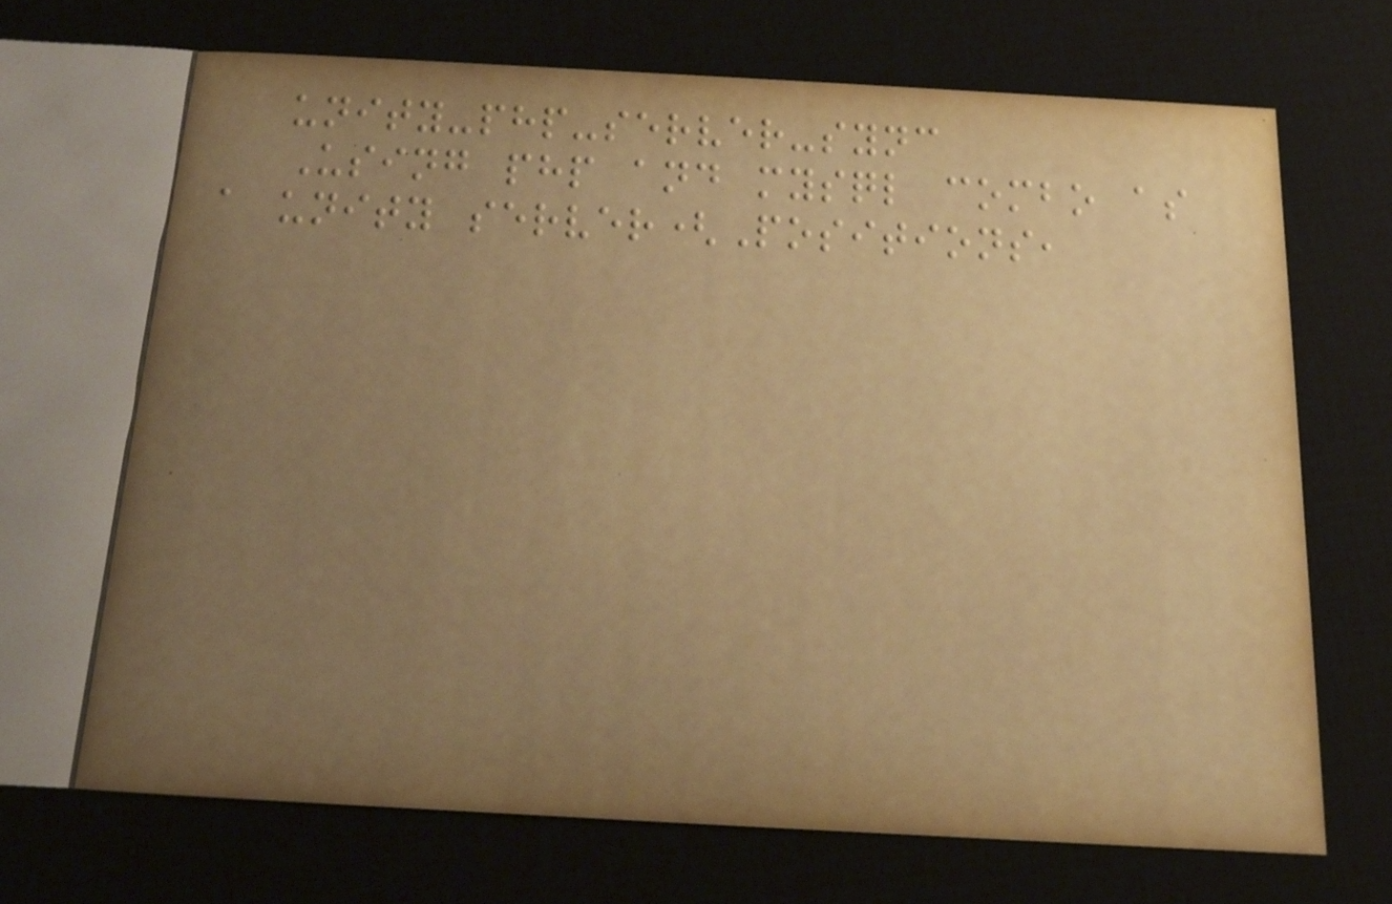unity-php-server-sync
Using php and mysql combo as
a unity server(Positions,
